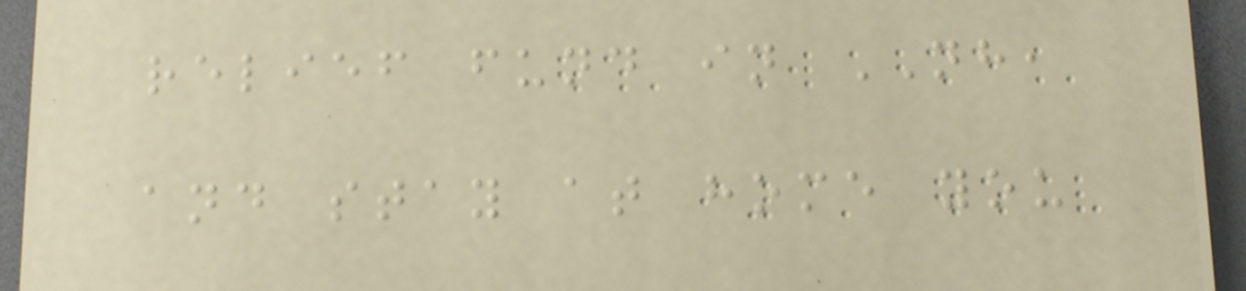relief fund in NH,
and stay at home you
